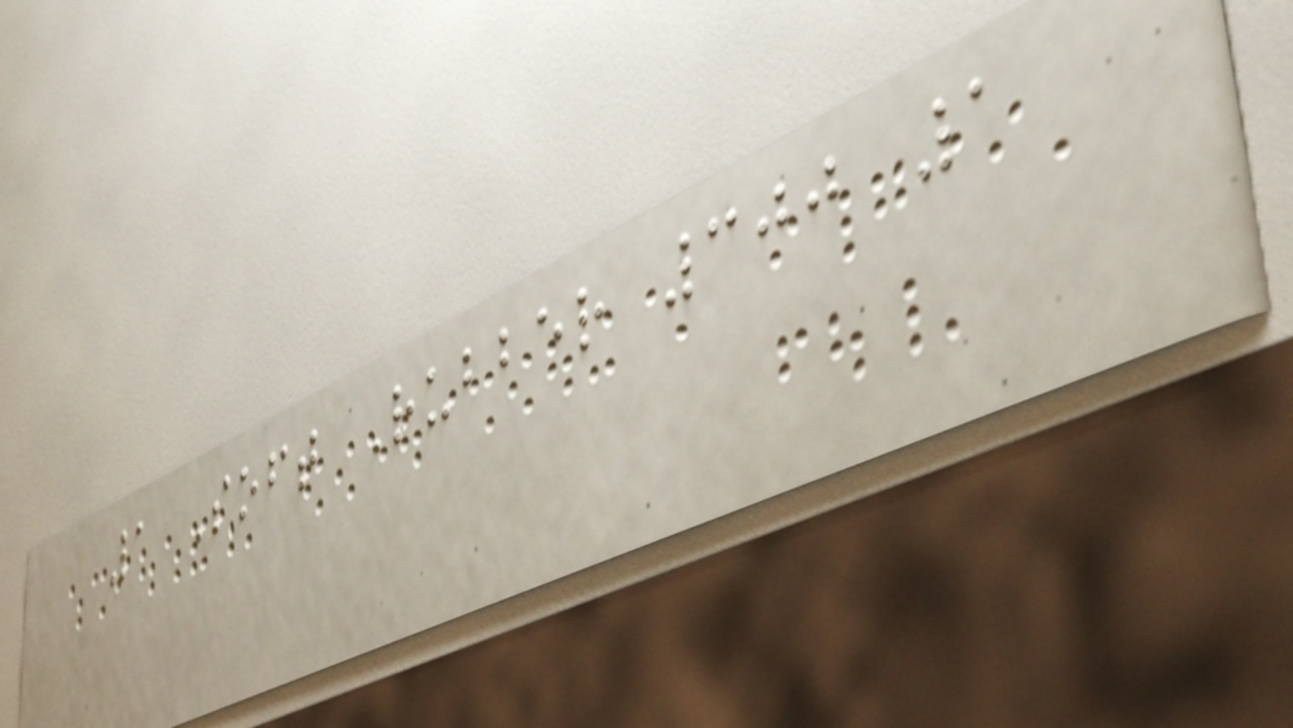1 Soft Rubber 300 1
